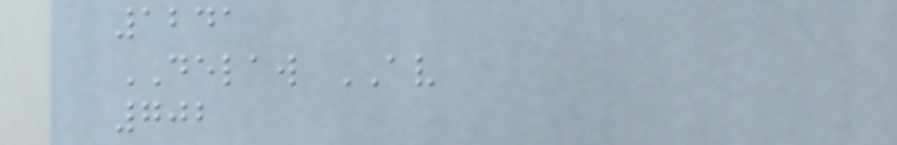1241
DELAW AV
702
